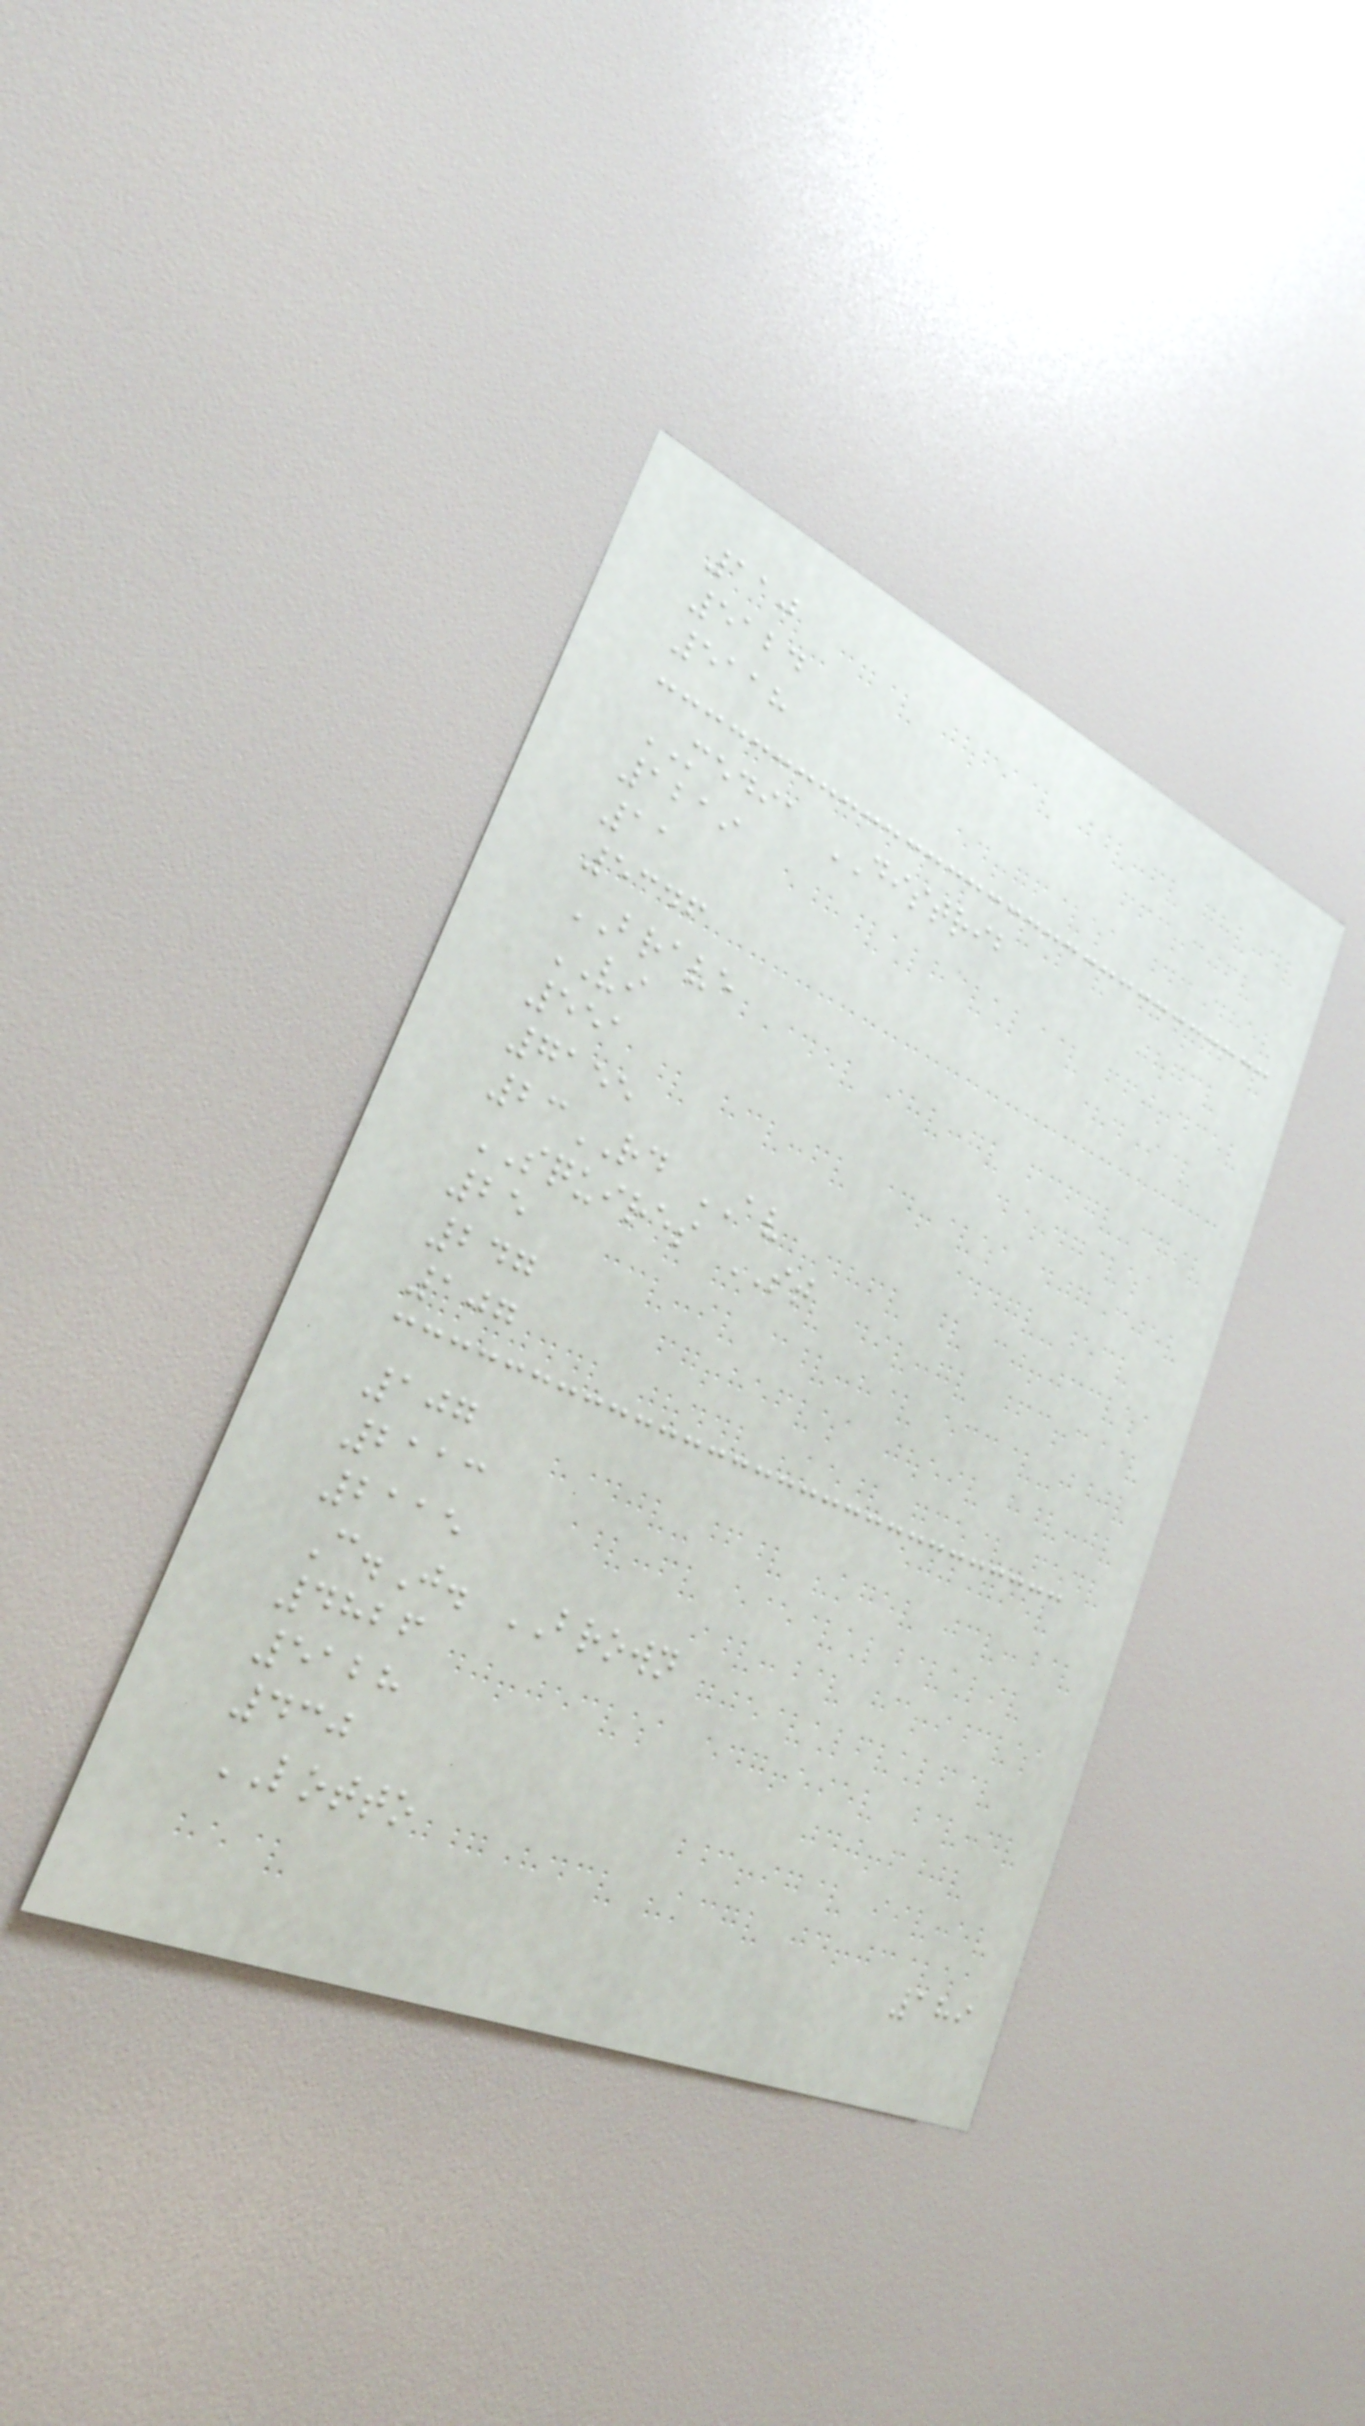110
5124
5118
MEDIA DISTRIB
1219
11
5346
BRAVE
VI
551
7155
23RD AV
SQUIRES ST
25
247
107
107
2113
2115
C.J. BROWN
4826
5128
430
LOTTO
189
